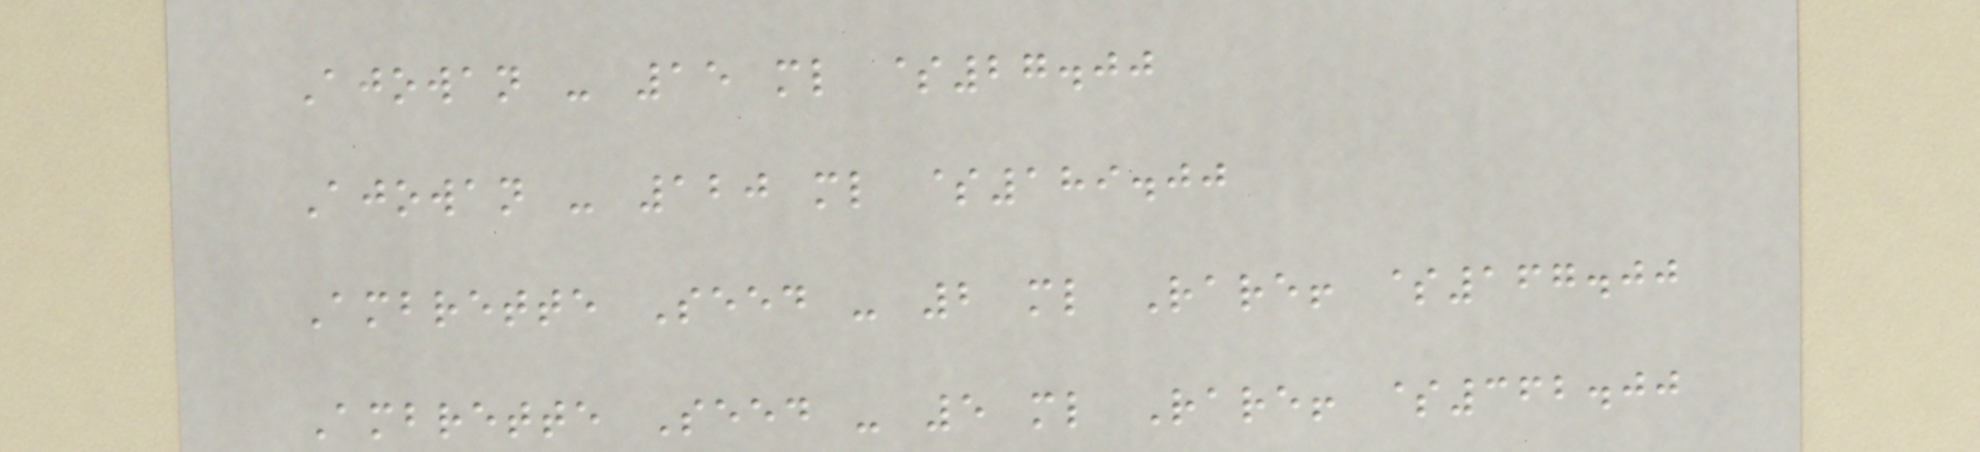Ajowan - 15 ml $27.00
Ajowan - 120 ml $189.00
Ambrette Seed - 2 ml Rare! $167.00
Ambrette Seed - 5 ml Rare! $362.00
